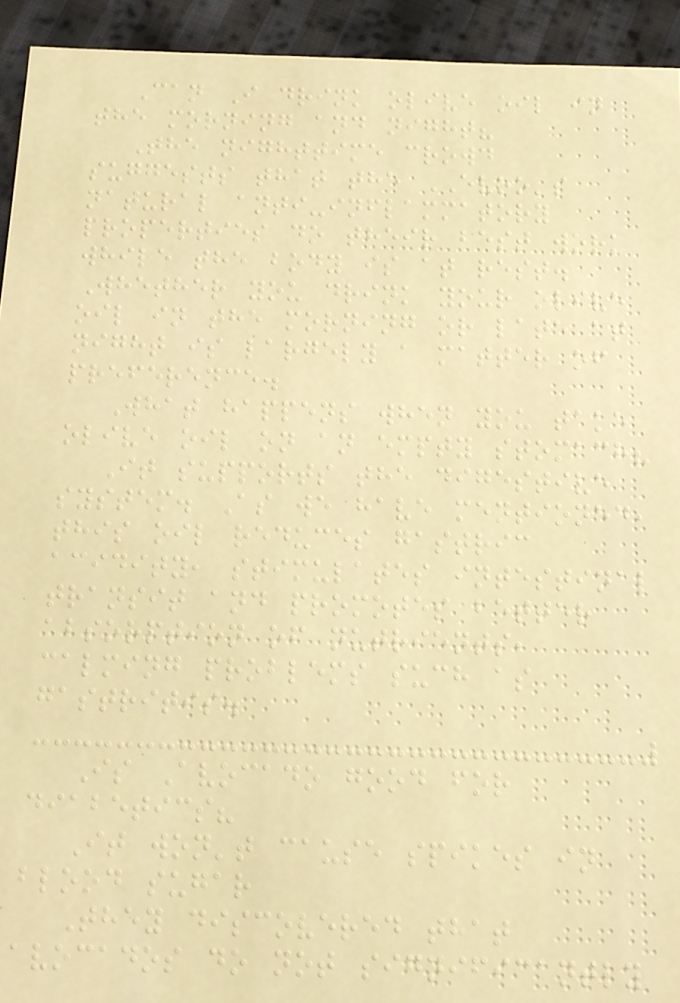Can I drink olive oil in
the morning and night?
The nighttime crowd
suggests that the EVOO's
natural anti-inflammatory
properties do their best work
while the body is at rest.
Whether you drink your olive
oil in the morning or late at
night is largely a matter of
preference.
What happens when you take
olive oil on an empty stomach?
It supports the digestive
system. As we have mentioned,
this oil reduces gastric
acidity, stimulates intestinal
transit and promotes better
absorption of nutrients,
calming problems such as
gastritis.
Is Avocado good for
diabetics?
It won't cause spikes in
blood sugar
They discovered that
avocados do not significantly
